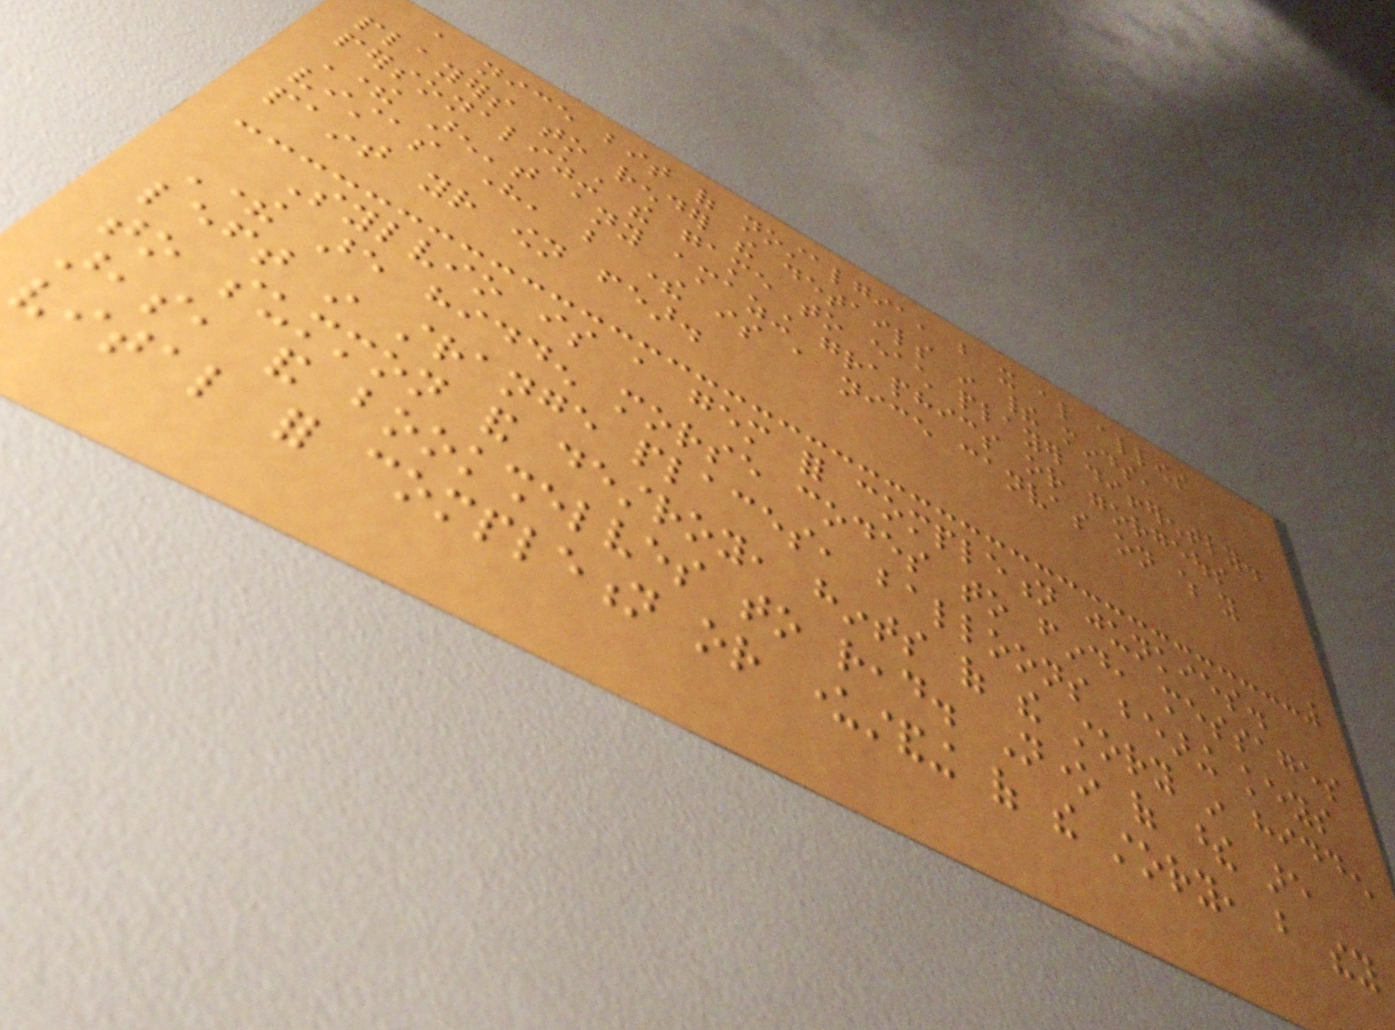a nice bit of nostalgia, but it also allows
players to render the details in their minds,
personalizing the game to each player differently.
There aren't any amazing graphics or gorgeous
vistas here, but there is a nice canvas on which you
paint your own fear.
Sylvio is a gem for completion junkies.
There are hidden morse codes to find, messages
left in strange places, balloons bearing keys
to summon and destroy, hints of the story in hidden
areas, and bookshelves to read. None of these are
vital for completion or understanding of the story, but they
